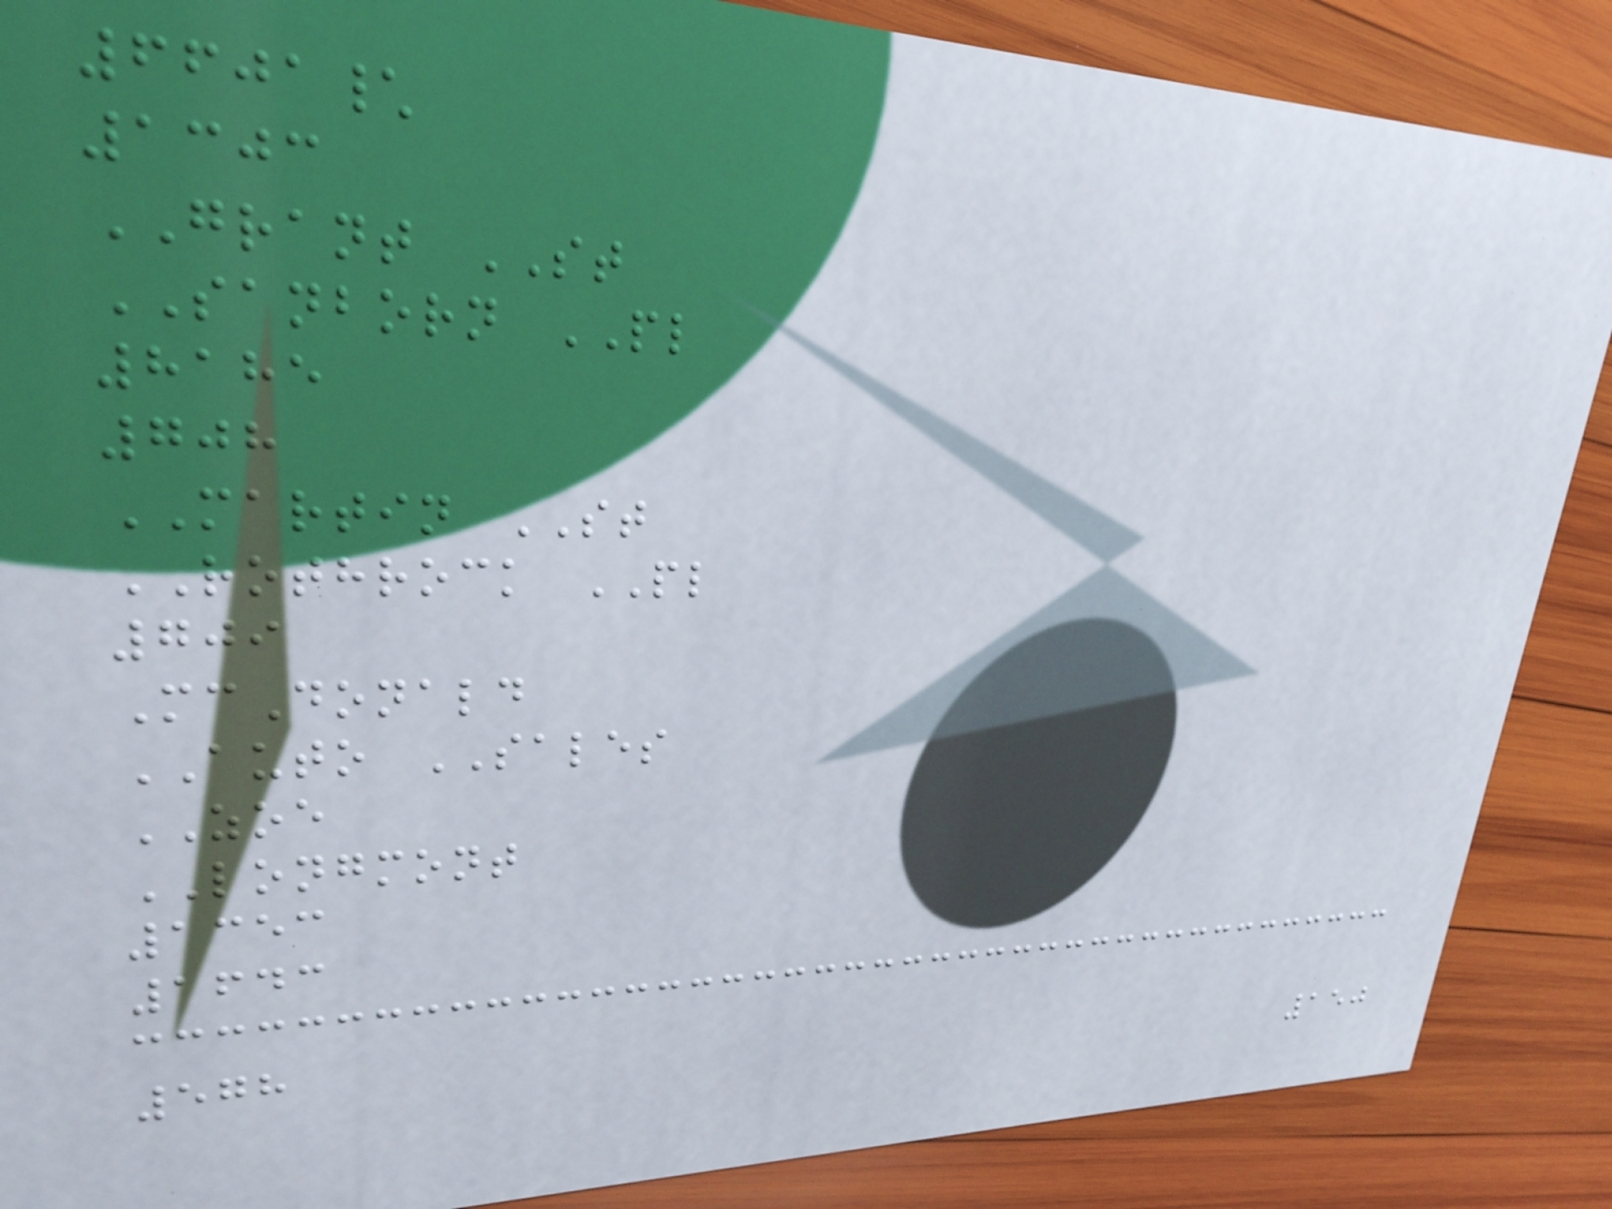6601\
1303
GRANT ST
SANBORN PL
8185
708
MARTIN ST
ROTHROCK PL
709
McDonald
AUTO SALES
ZOE
LONGMONT
1353
1643
578
150
